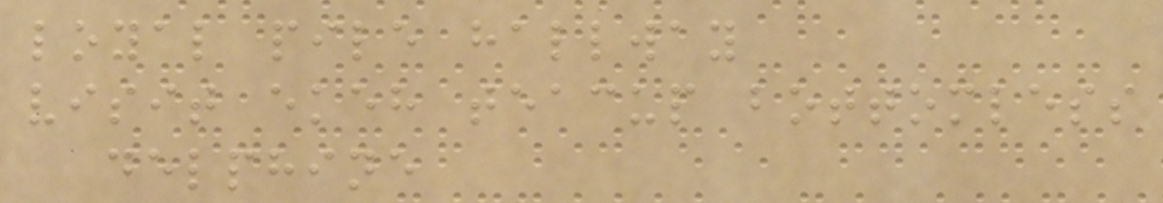loyal pile hallway
visit ekeh teacup bottomless
delphine
